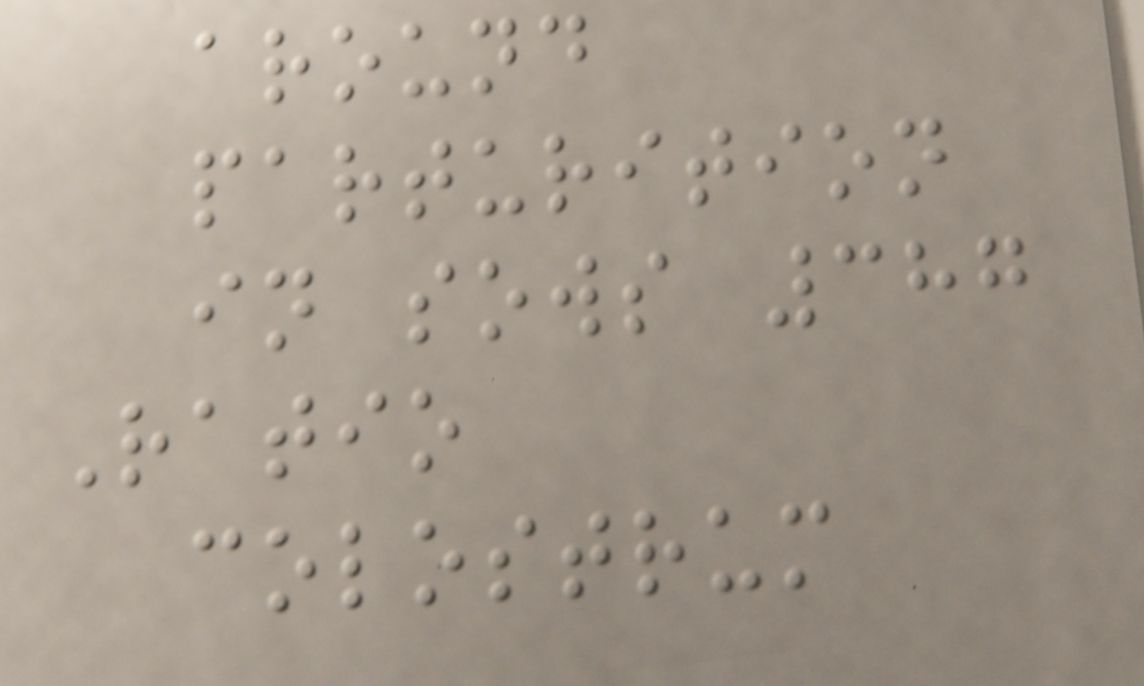around
parturition
in sows 387
Ratio
colostrum
